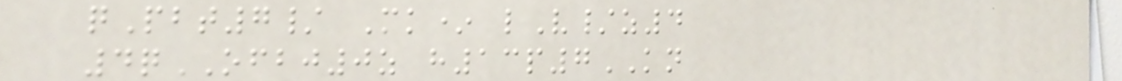qPbt7/ Mk* lV/z4
4qOFBJ0z h13p7KN
